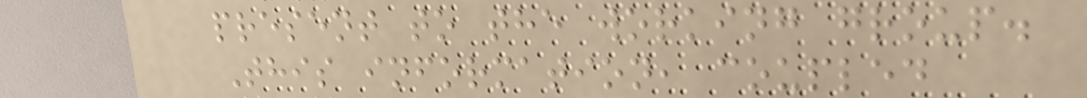present to the working group.
This information, coupled
